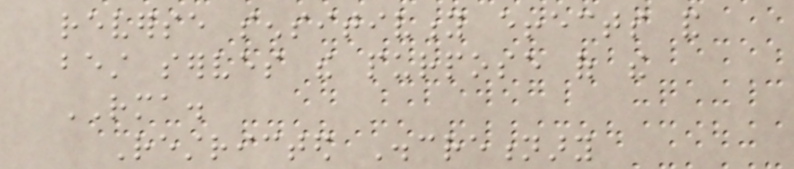reverse sensitivity effects and
best serves the purpose of the
RMA.
Restricted Discretionary
